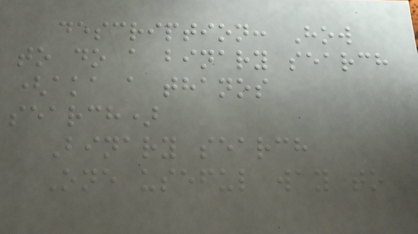description: How
to do a binary search
(aka a thanos
search)
Binary search
One useful way to
